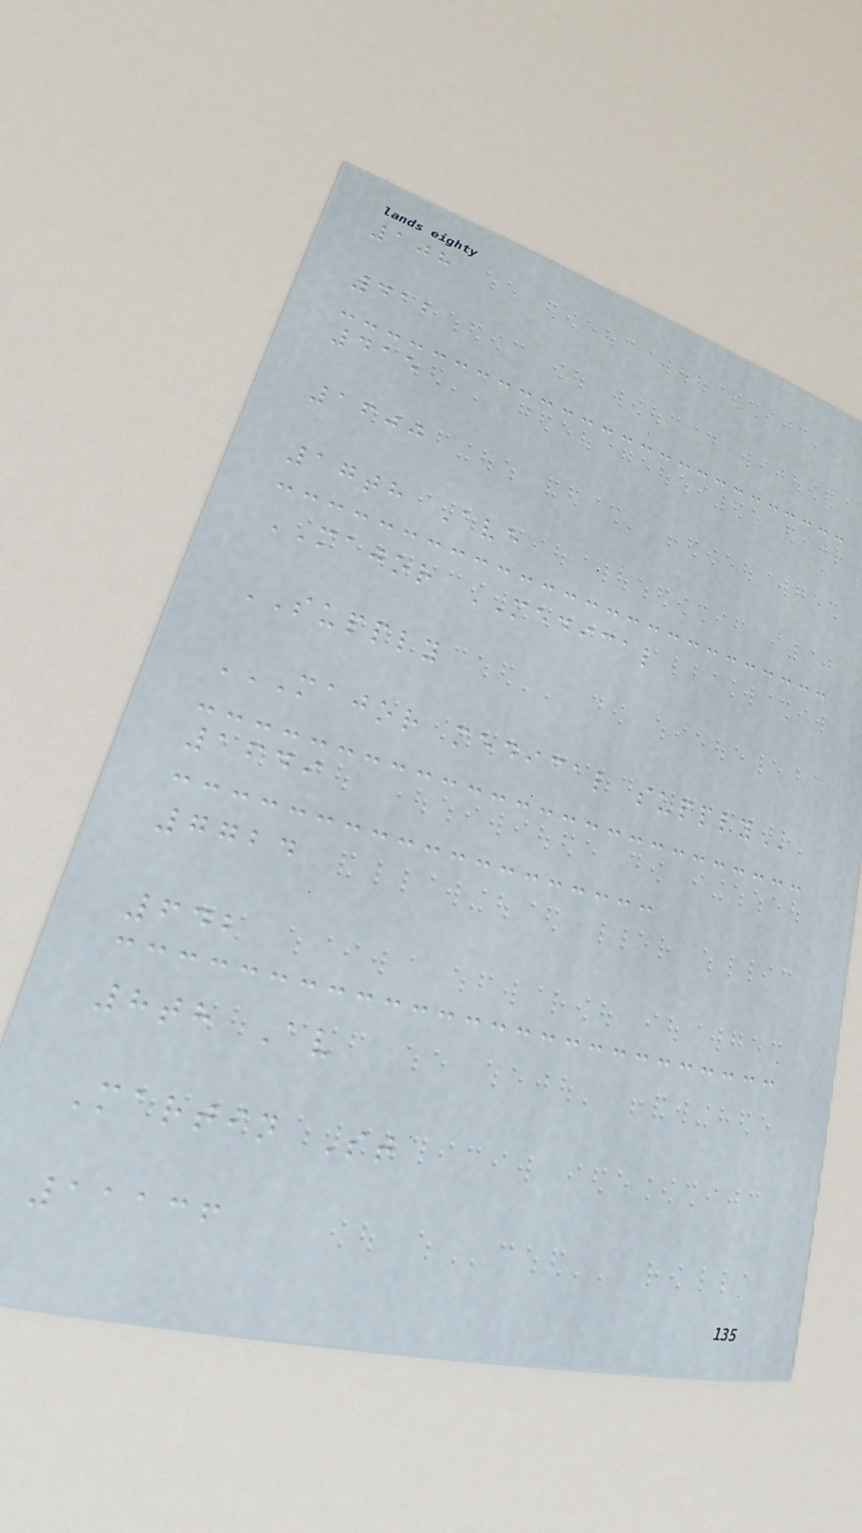108
412
415
1600
17th Ave
MAJOR MEDICAL
SUPPLY
MAJOR MEDICAL SUPPLY
1649
7724
642
8th Av
Martin St
11136
